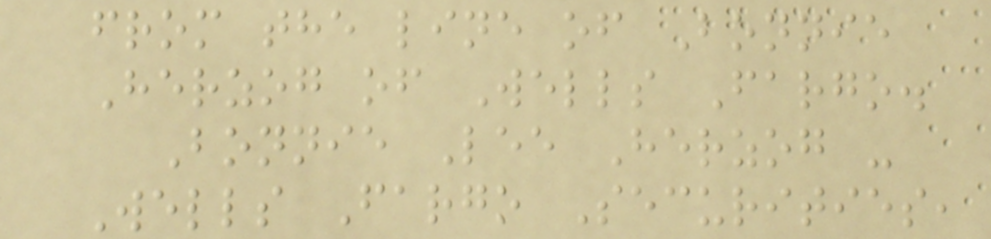from the line of Bonnie
Herzog of Wells Fargo.
Bonnie Lee Herzog -
Wells Fargo Securities,
